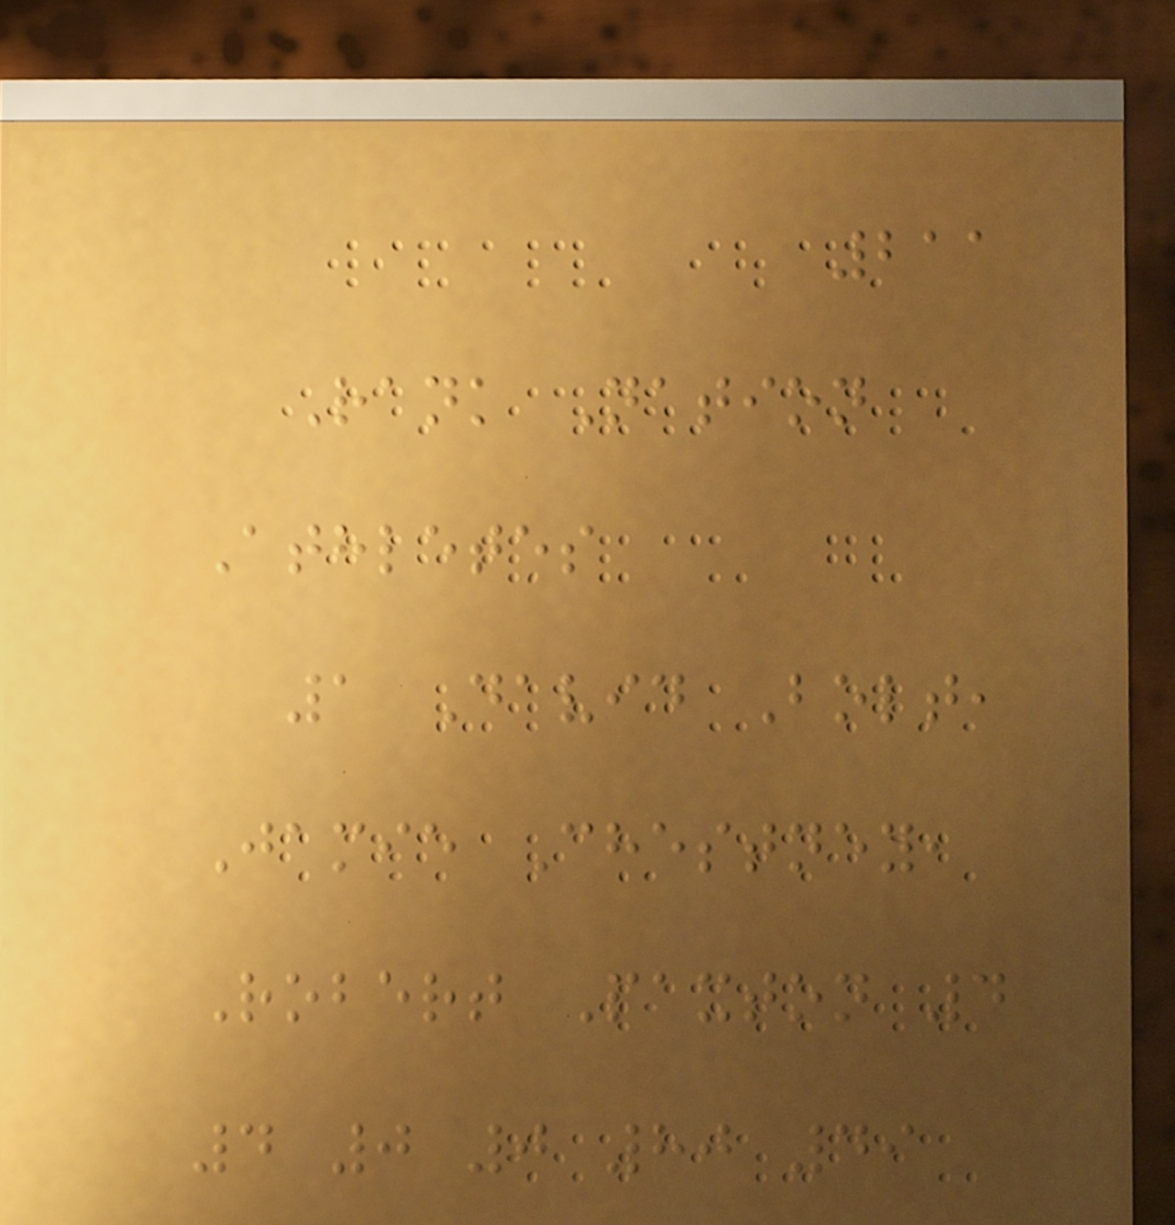211
Rank Nation
Athletes
1 David Bolt,
Jamie Chestney,
Robert Paxton 4
4 0 0 80 49
